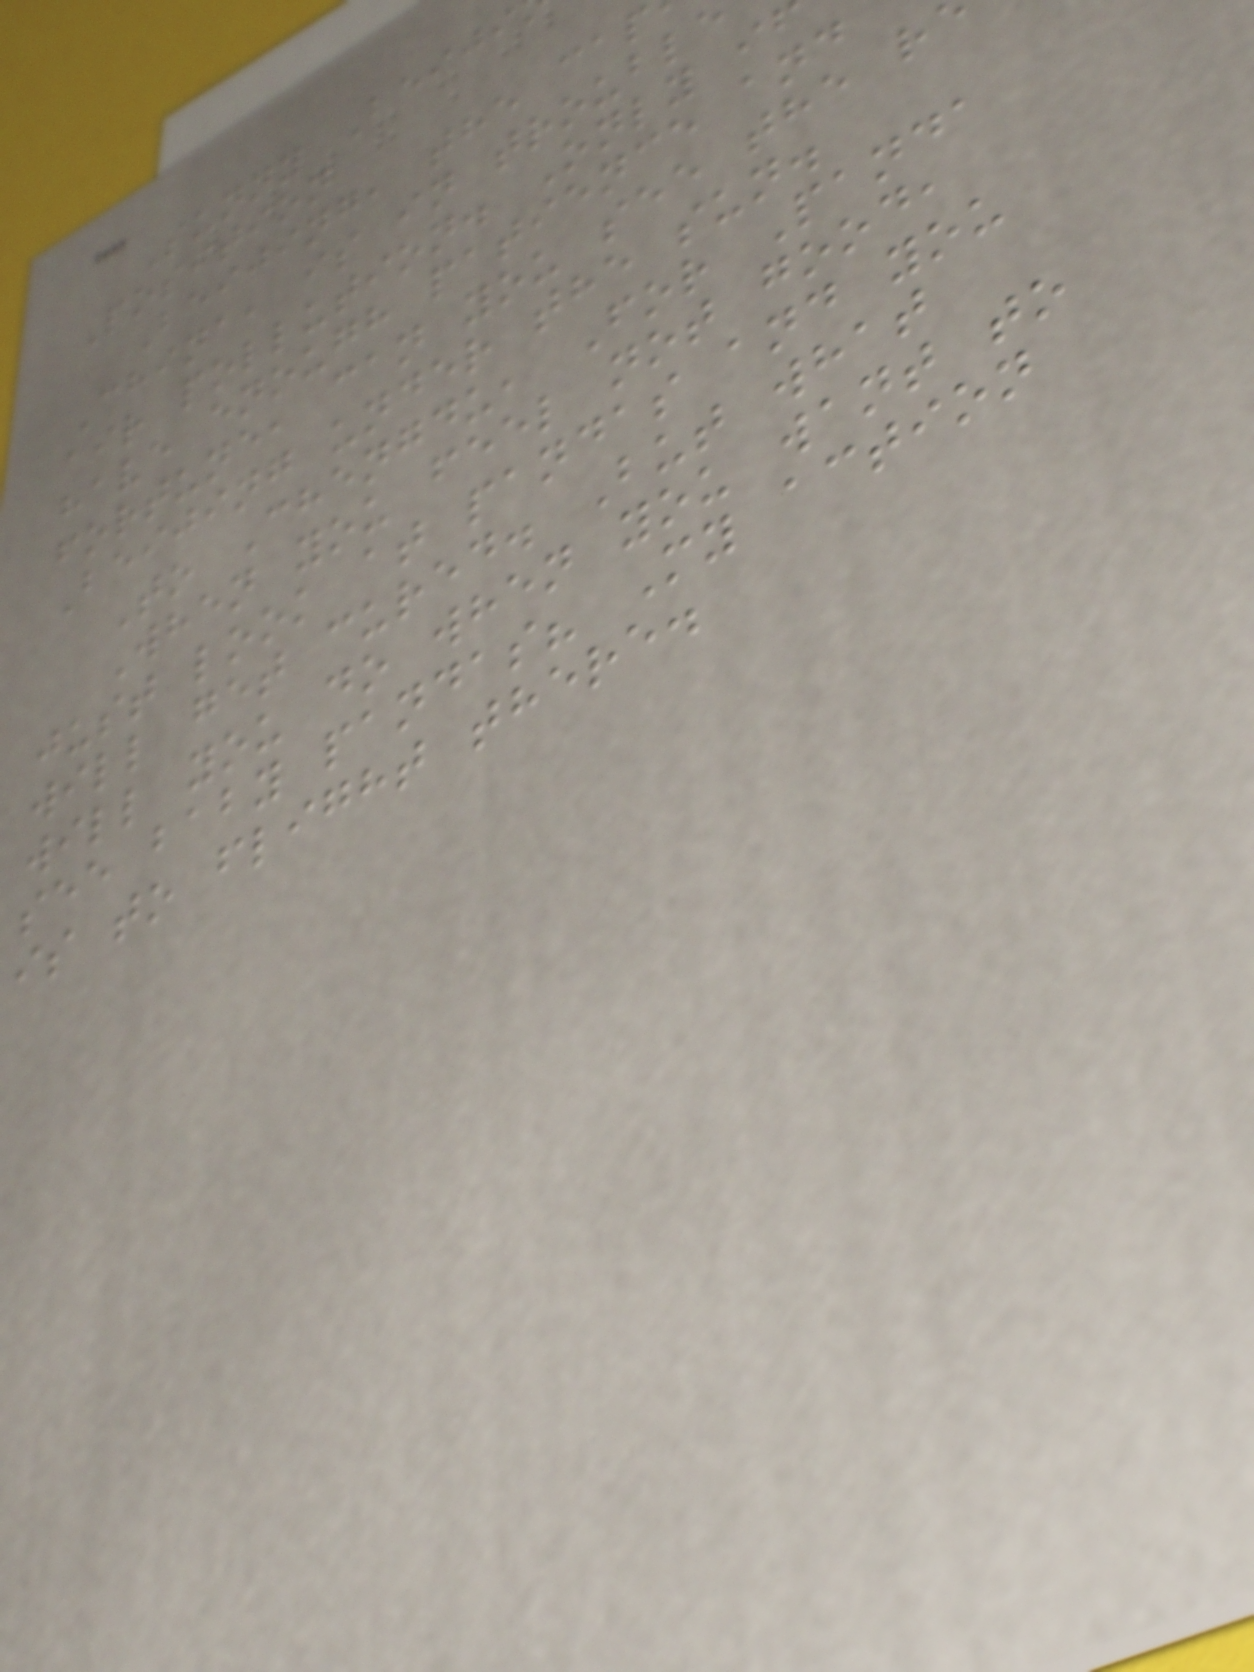Sunny Beiji
Position
Beijing, the cap
China, is in trouble
air pollution. Only i
have enough patience and
fortune, can you see the r
Beijing under the sun.
To Chengdu, For Panda
When you feel not good,
just look at pandas and you
will get cured. But what
will you do when you want to
see baby pandas? My action
is to flight there.
